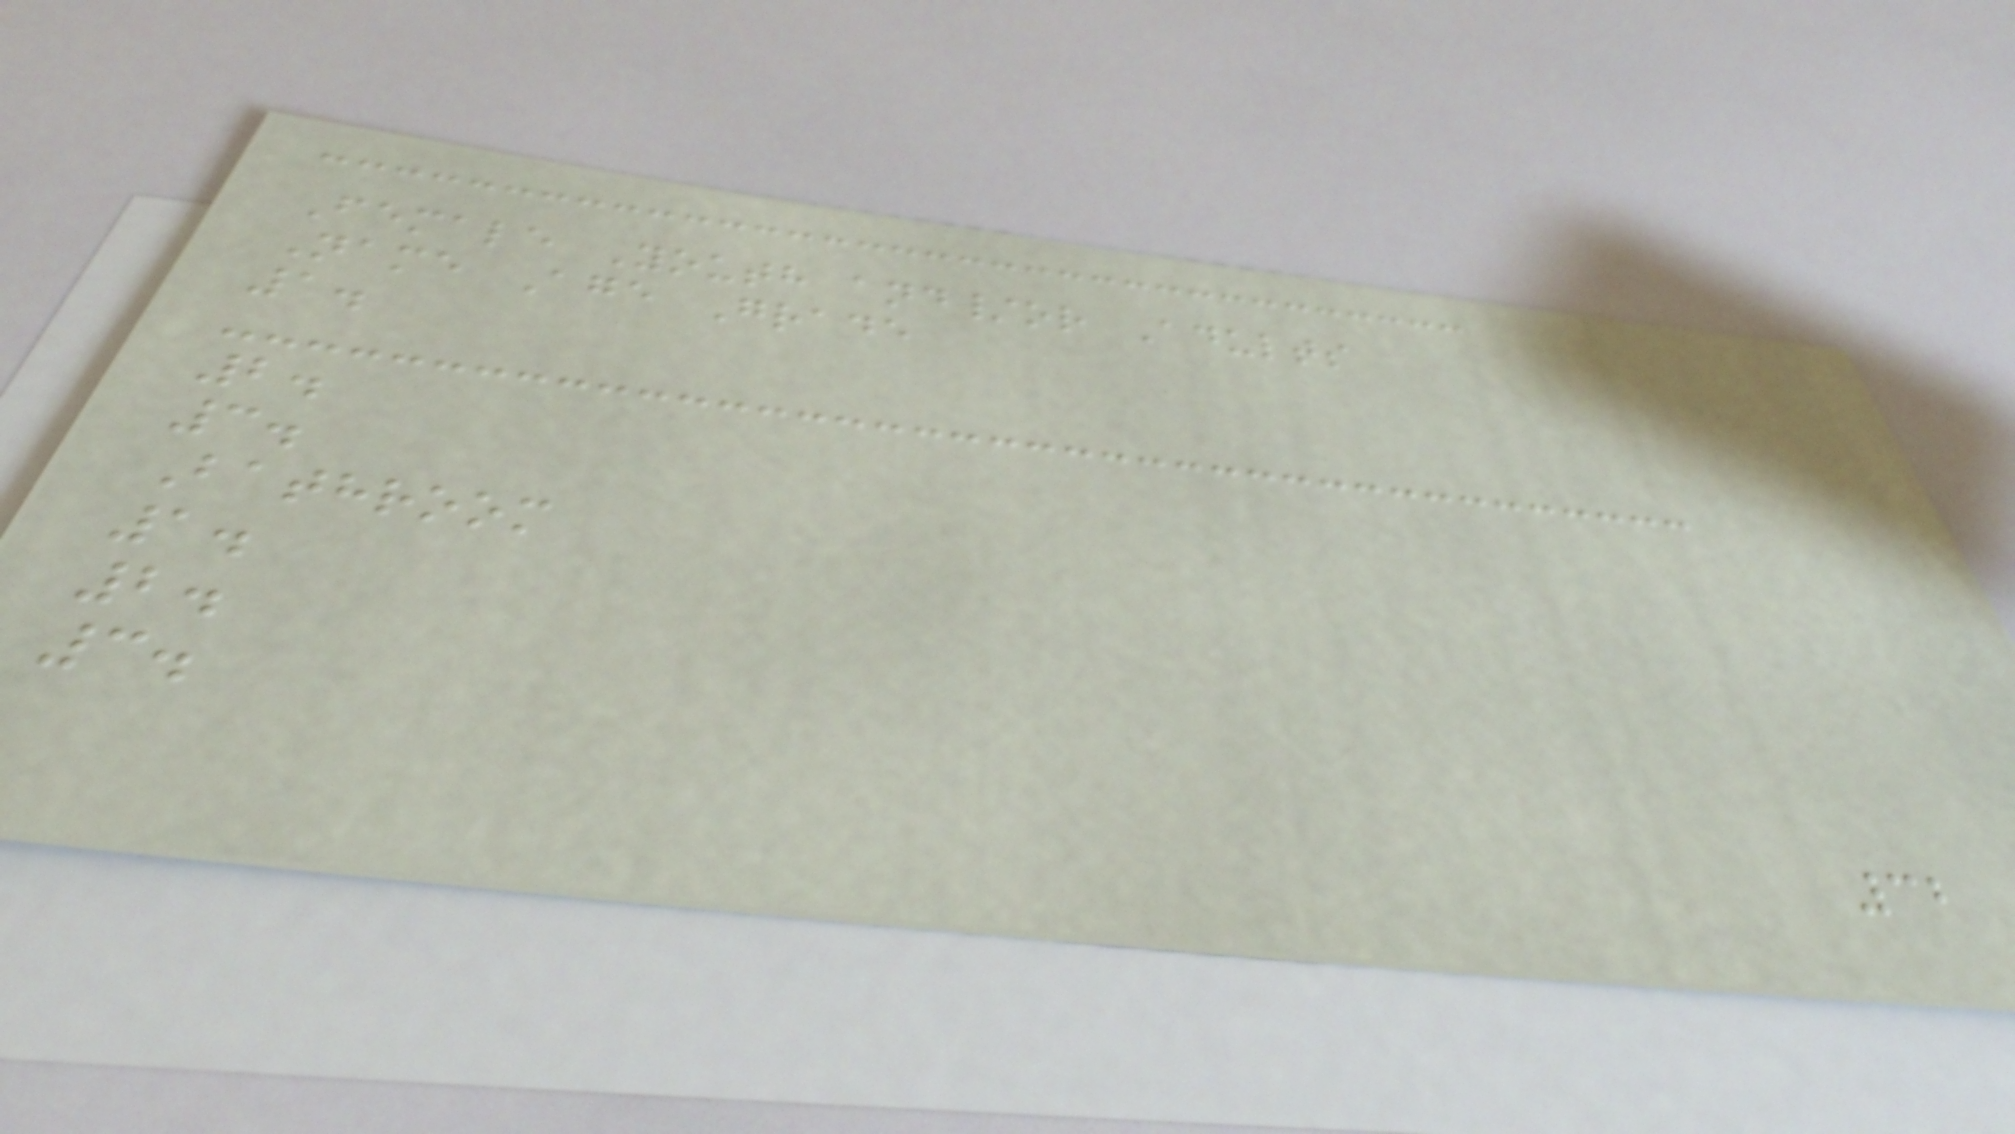Female Youth and/or Adults
Name Age Grade
1.
2.
3.
Bathroom
1.
2.
3.
32
